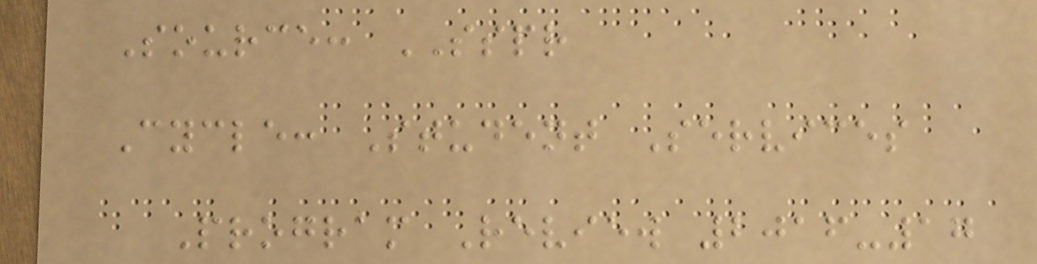Source: SSPR
Cycle: Student Services
Program Review 2016-17
